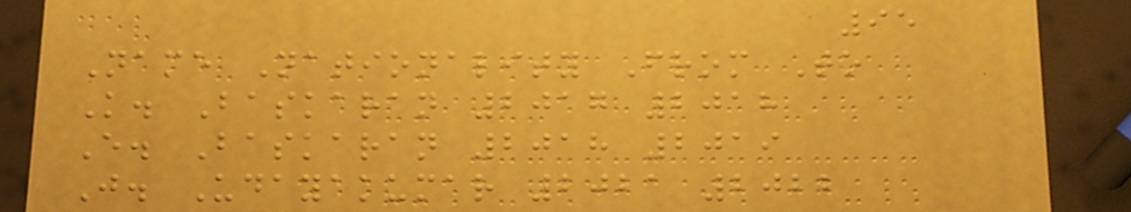95
Name Nationality From To
K. Baskaran 2017 2018
E. Baskaran 2018 2019
J. Udayakumar 2021 2022
